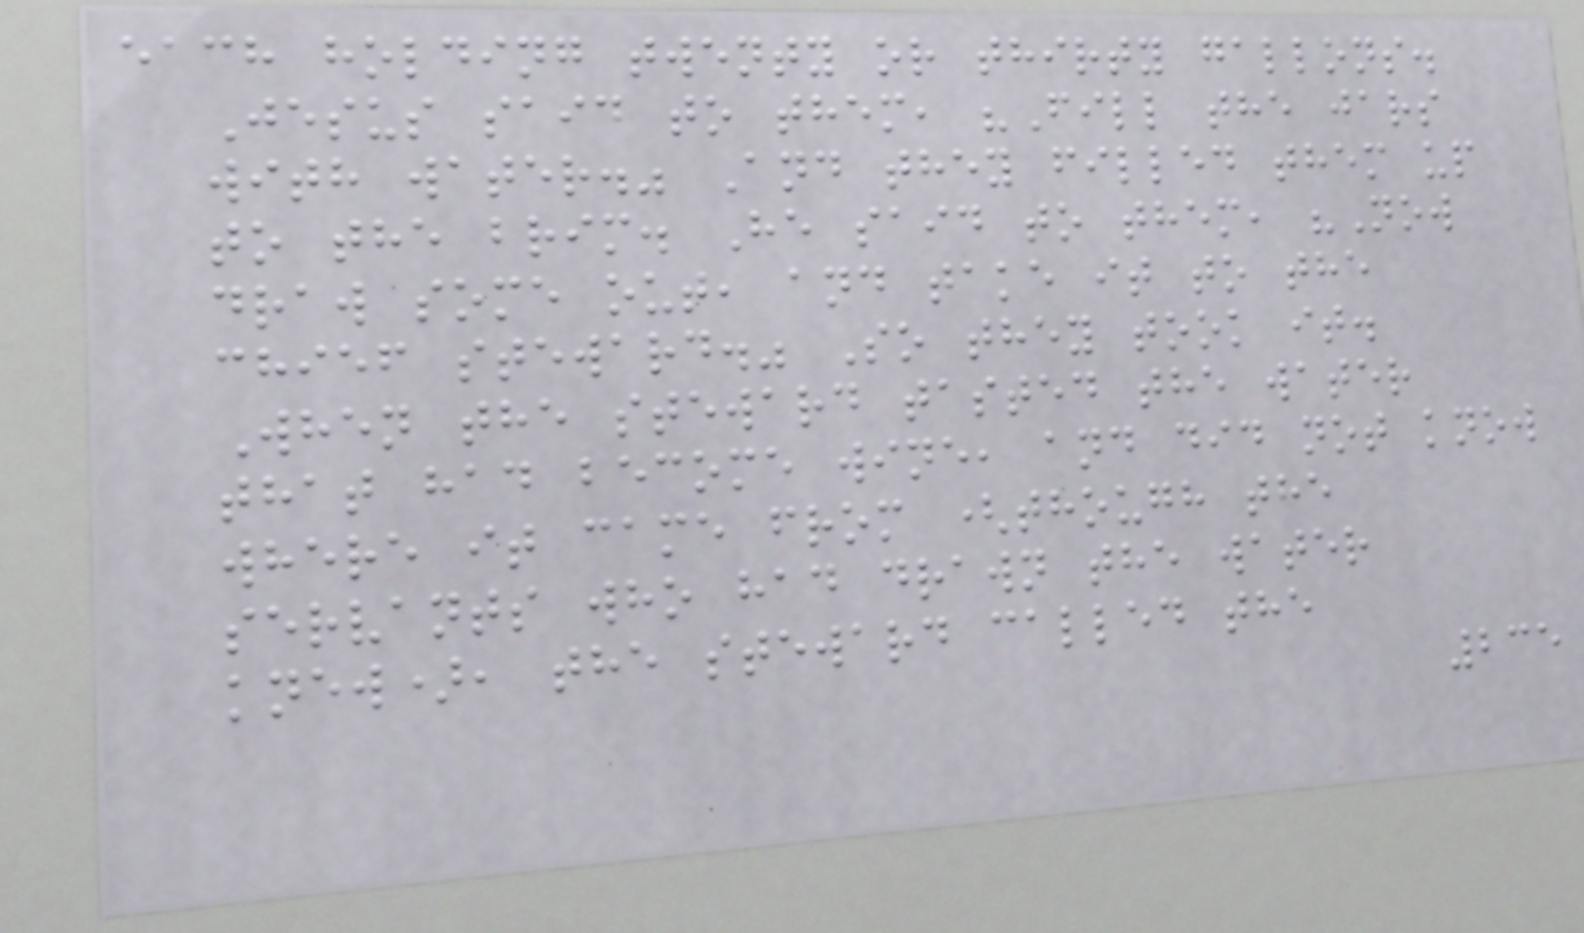each holding twenty or thirty gallons.
Jesus said to them, "Fill the jars
with water." And they filled them up
to the brim. He said to them, "Now
draw some out, and take it to the
chief steward." So they took it.
When the steward tasted the water
that had become wine, and did not know
where it came from (though the
servants who had drawn the water
knew), the steward called the
235
